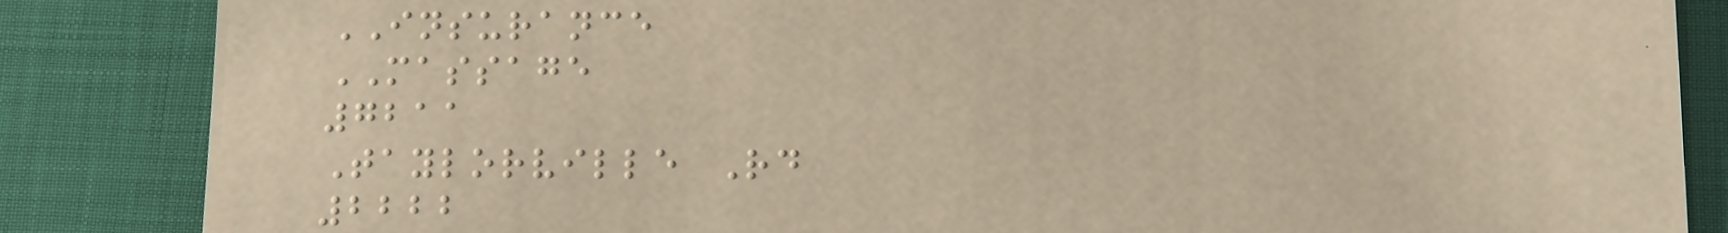INSURANCE
MASSAGE
7211
Taylorville Rd
2222
